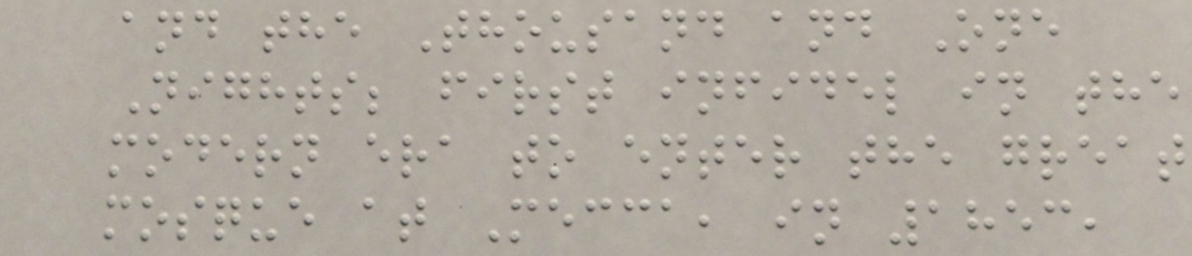and the Thousand and One
Nights; first infidel in the
modern era to enter the great
mosque at Mecca, in 1853,
